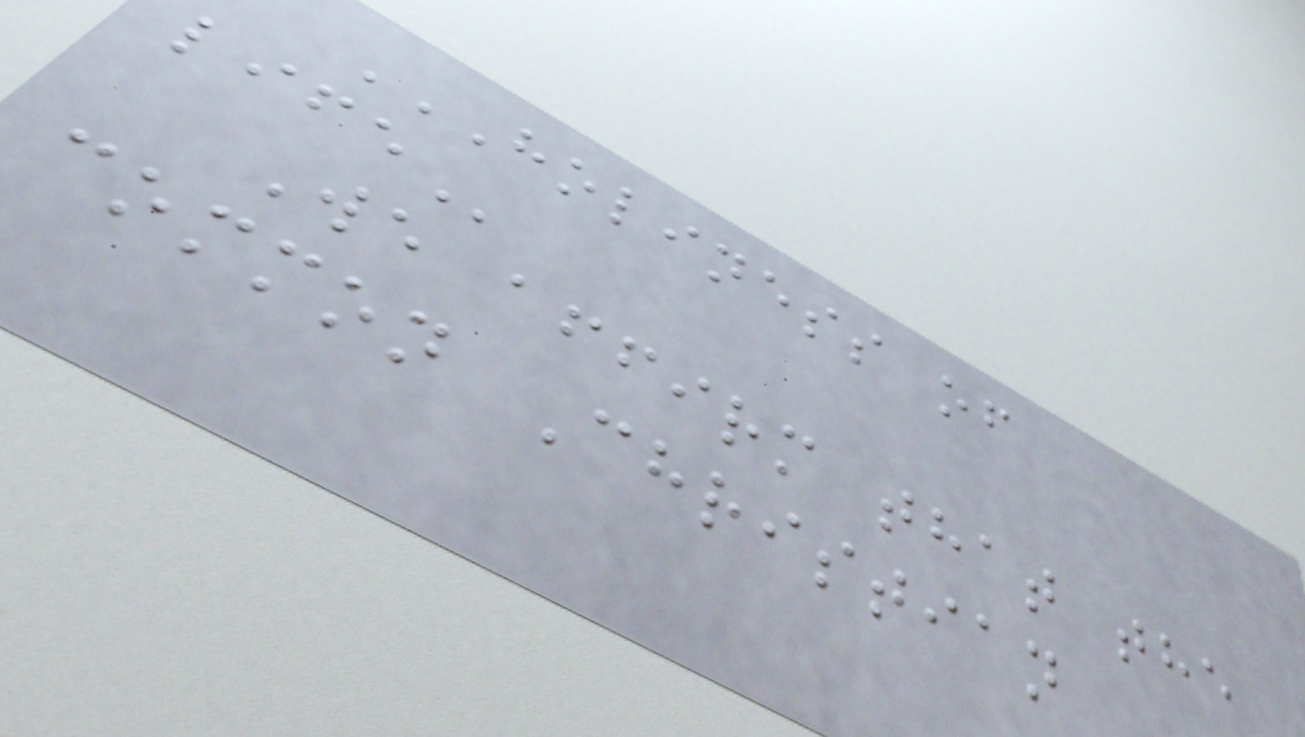HOLINESS OF
LIFE
We affirm that the
common Christian
